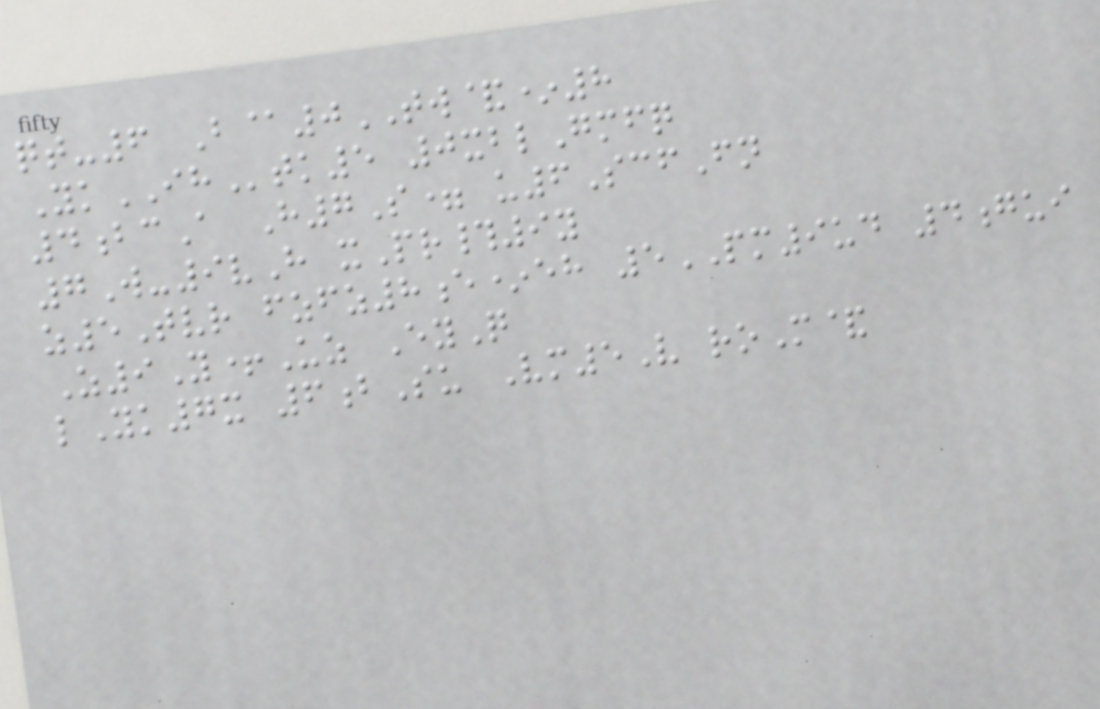qt-6 B@0TW&*8
YkIHtk5 0xblGmfq
4bcA H7S= u6ScfFn
7W-9vH xPr#9y
z5Tvr fzfz8e*eh 5PM9ud 4gui
Z9Y+Uz EyQ
lYk7x 6bSu Vm5V roM&
